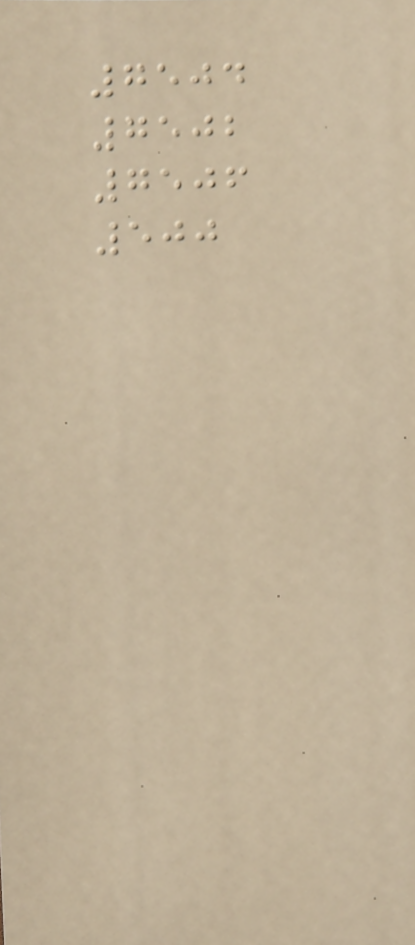7504
7502
7506
500
